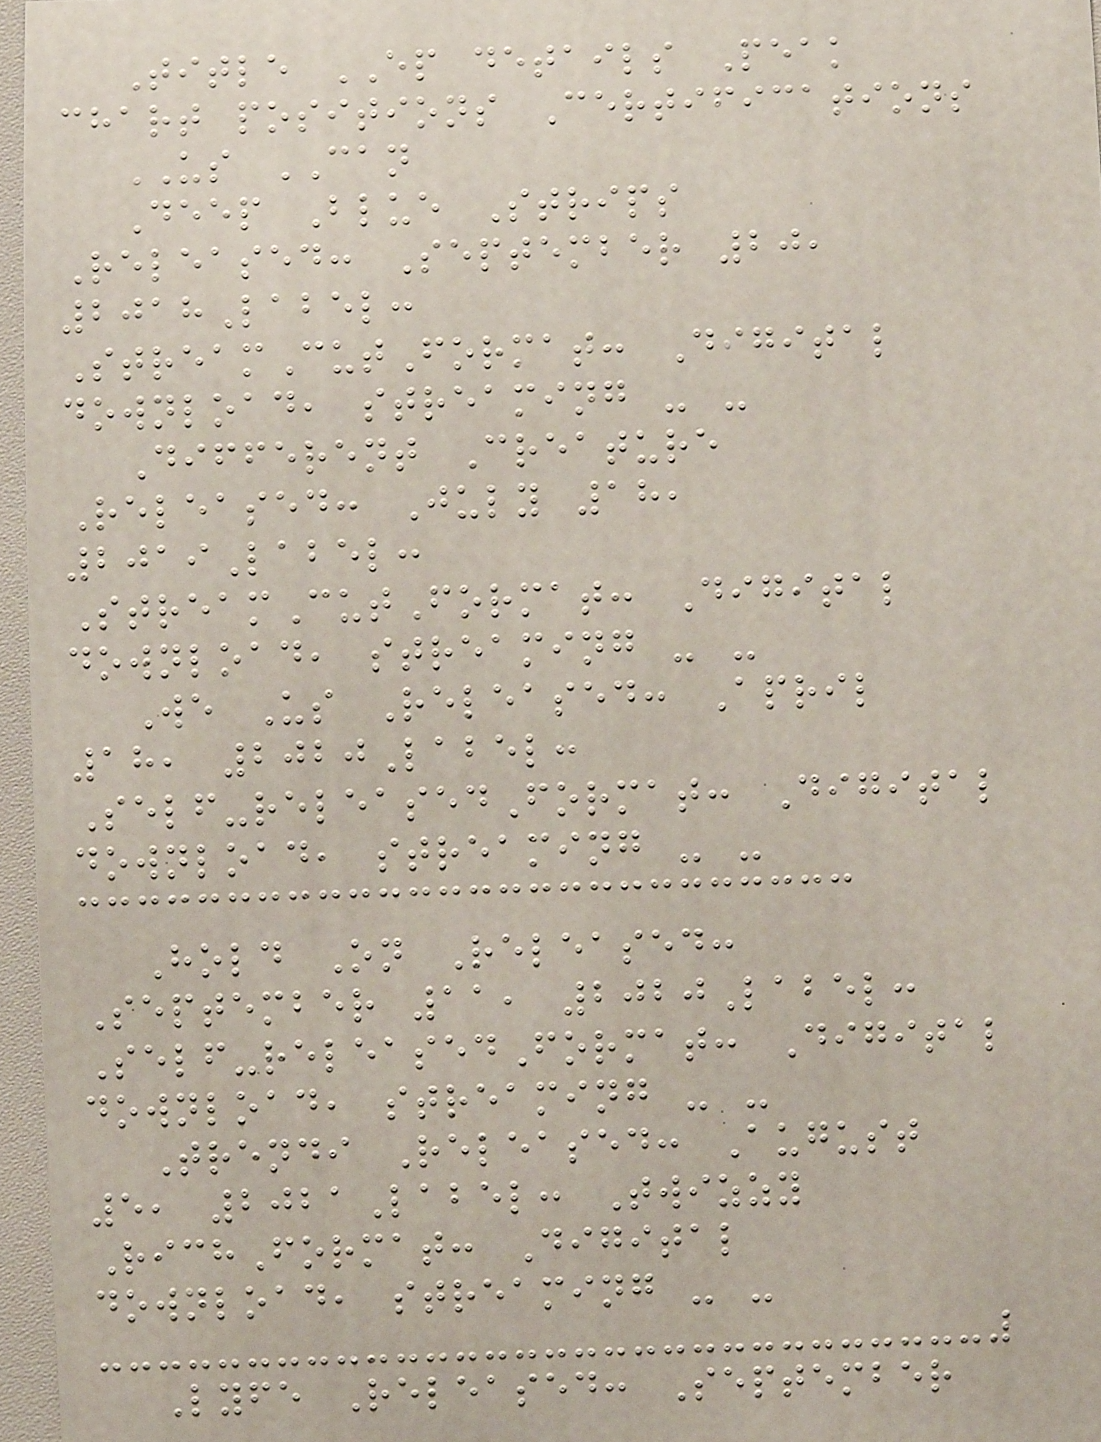Title EP details Peak
chart positions Certifications
US CAN
Deep Blue Strips
Released: September 20,
2018Label:
StreamCutFormat: Digital
download, streaming - -
Different Creature
Released: July 18,
2019Label:
StreamCutFormat: Digital
download, streaming - -
We Us Released: April
18, 2020Label:
Self-releasedFormat: Digital
download, streaming - -
Hold On Released:
September 11, 2020Label:
Self-releasedFormat: Digital
download, streaming - -
Trendi Released: August
5, 2021Label: Twizzy
RichFormat: Digital
download, streaming - -
Lyfe Released: September
